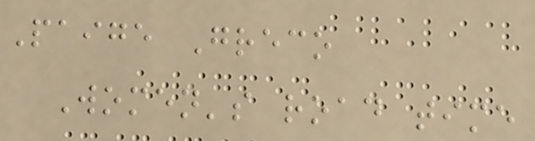Paige Greco
Women's road time
